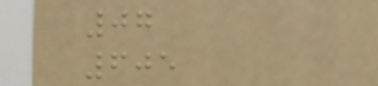07
605
